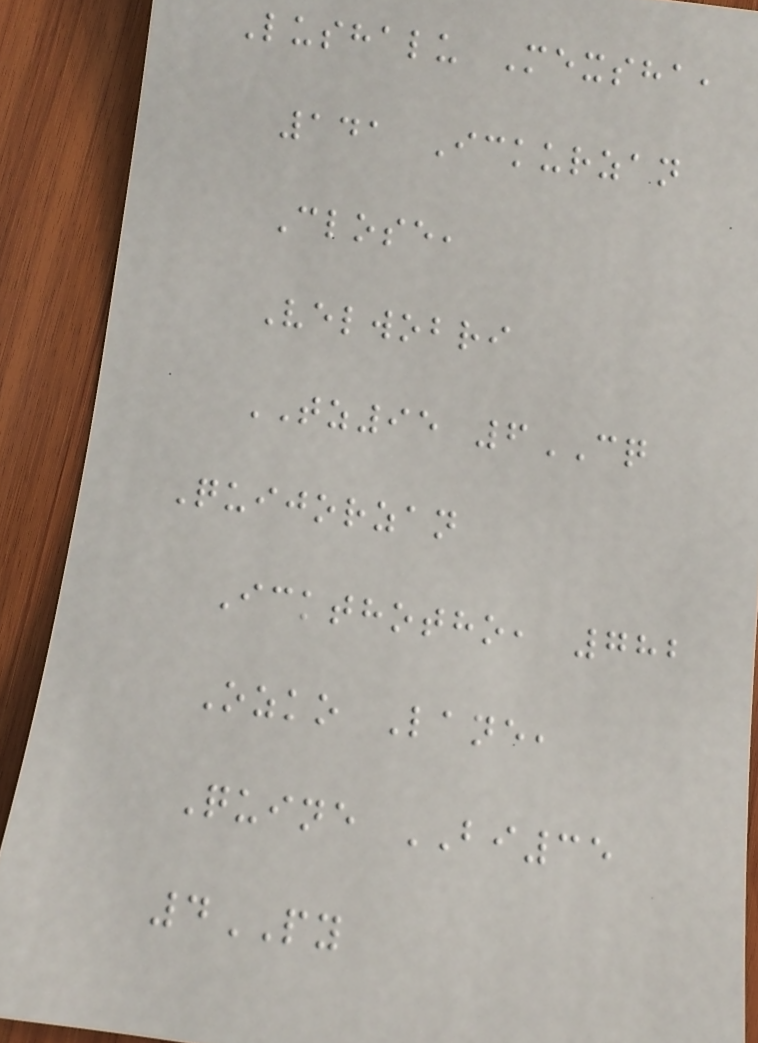Lushalu Mexsha,
141 Ickurzan
Close,
Velwobri
TZ95 6CQ
Quijorzan
Ickthotho, 782
Ozko Lane,
Quine BI35
4PY
